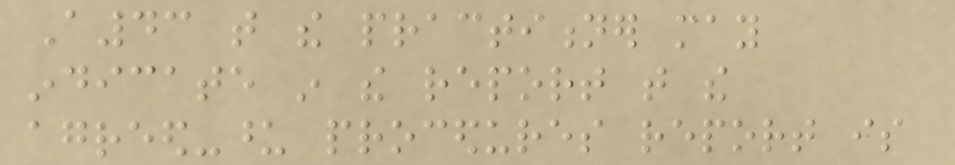A43 that the practitioner may
indicate in the report that the
agreed-upon procedures report is
